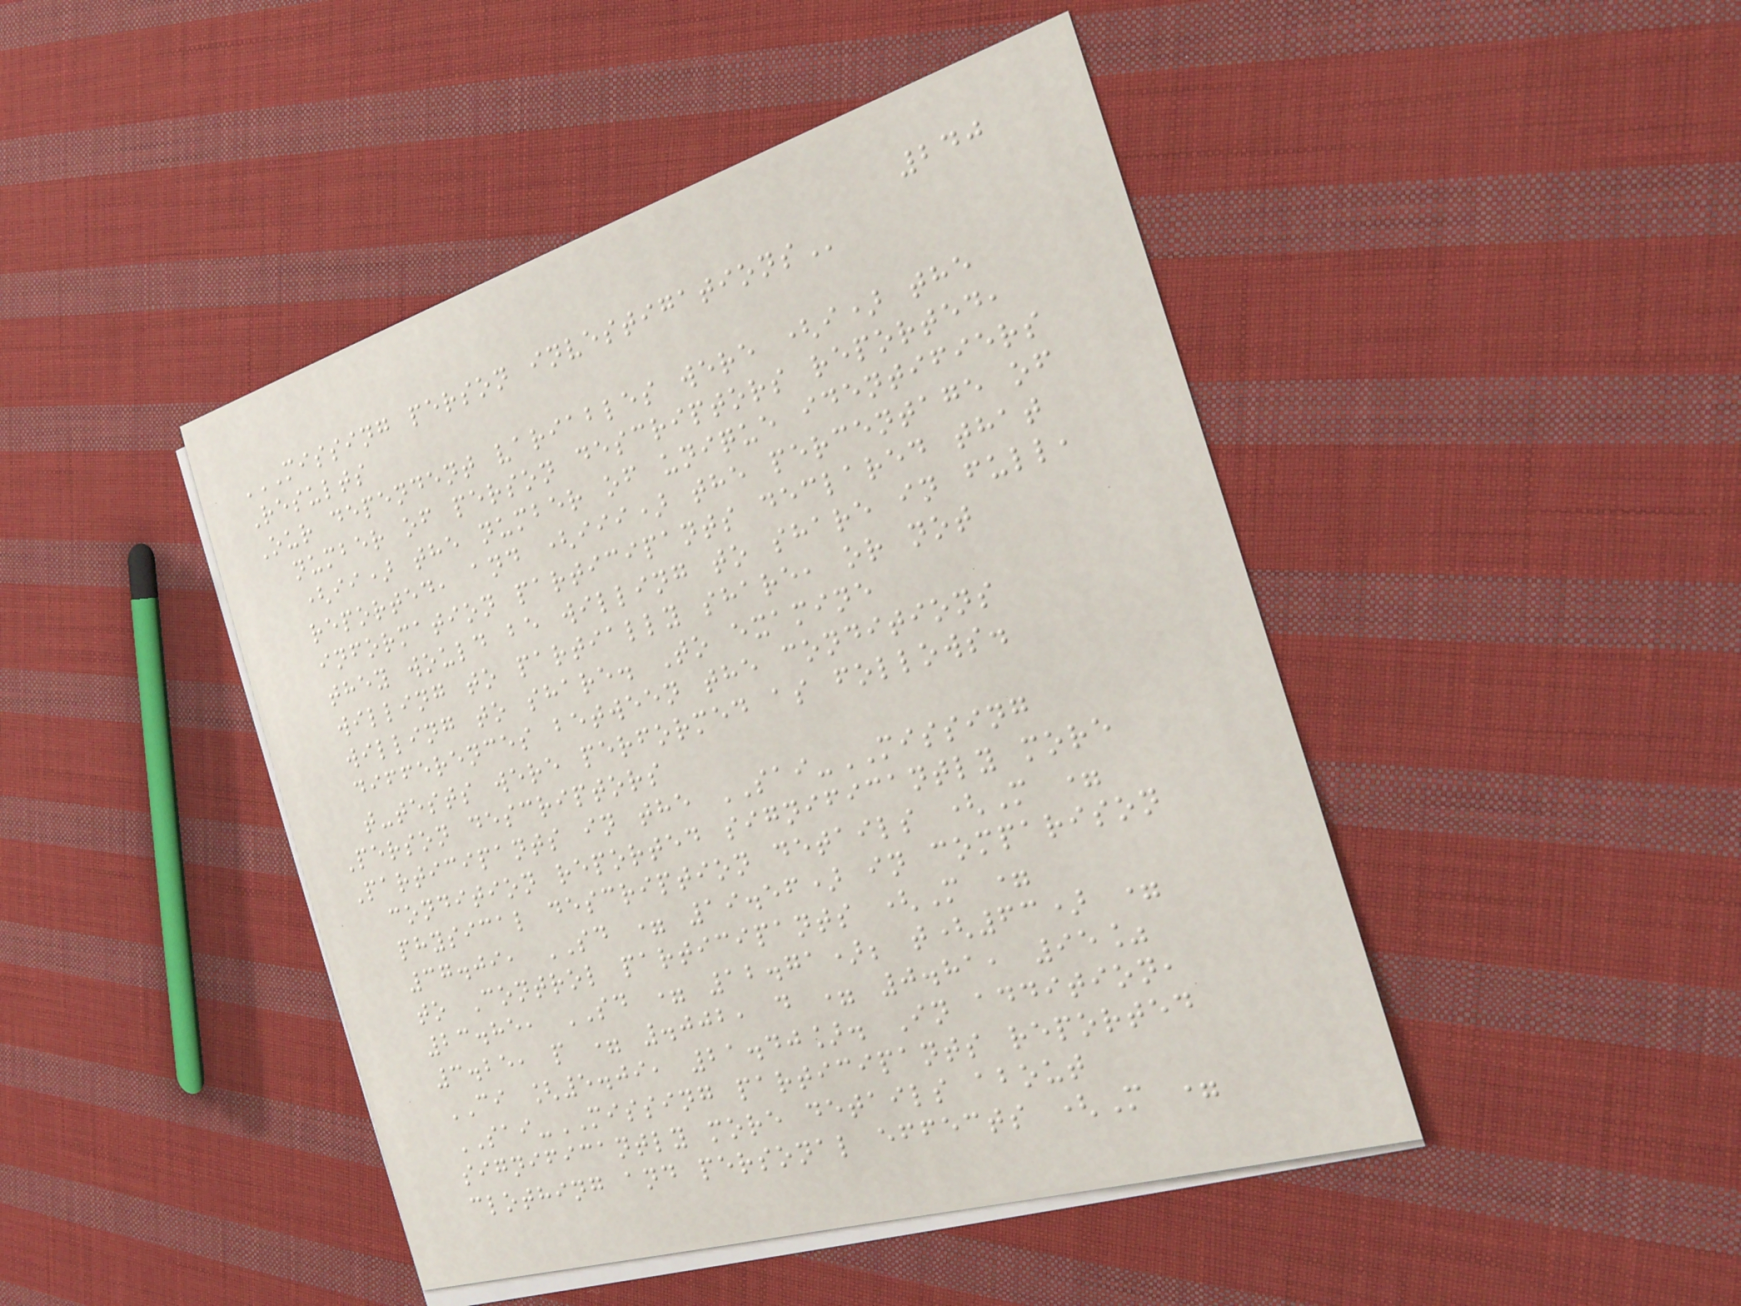240
MISSING PERSON INVESTIGATIONS
Results
Our dependent variables were (i) the
number of person descriptors reported,
(ii) the number of unique identifiers
reported, and (iii) the percentage of
information participants declared that
they would be willing to share in full,
willing to partially share, or not
willing to share. To examine
differences between the conditions
t-tests were performed as follows.
Person descriptors
Participants in the SAI-MISSING
condition reported significantly more
physical description details (M =
37.09, SD = 19.56) in comparison
to Control participants (M =
23.85, SD = 12.71); t(63) =
3.25, p = .002, d = 0.81, 95%
CI [5.09, 21.40]. In addition,
SAI-MISSING participants reported
significantly more details about
clothing and personal effects (M =
